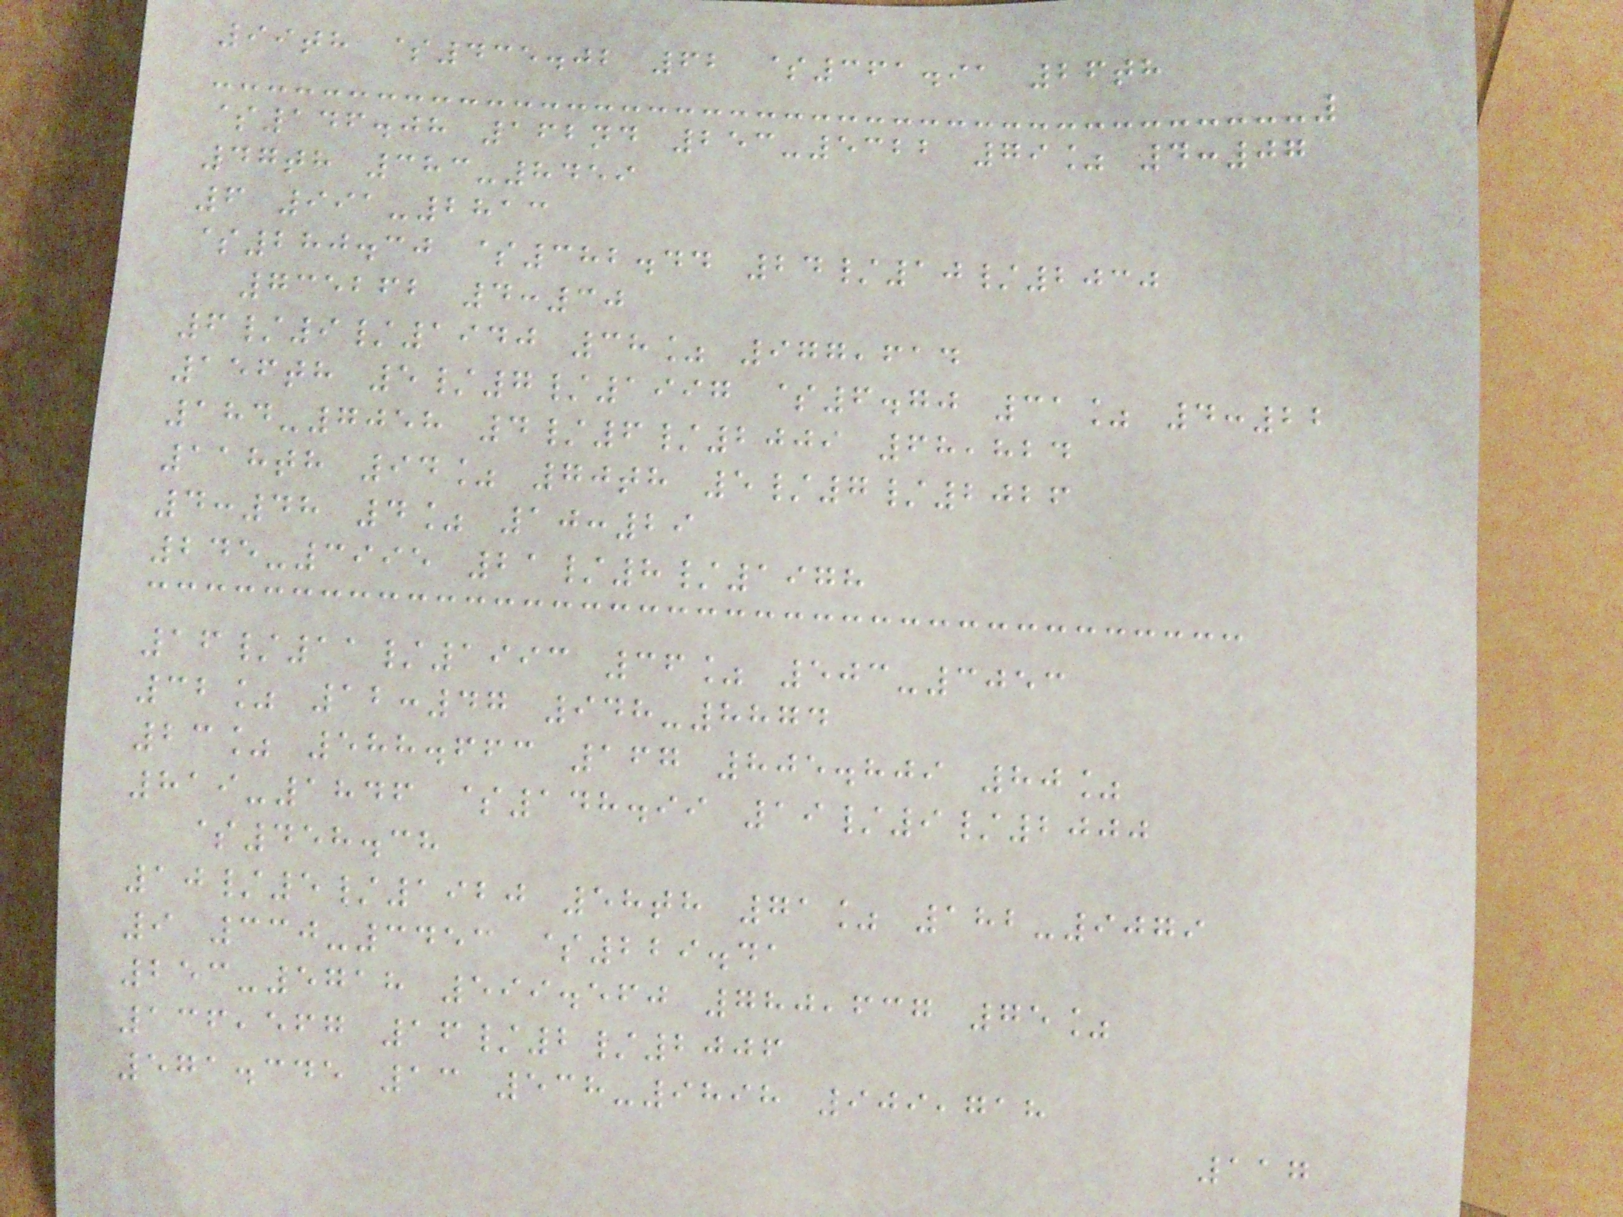99th $435.02 62 $361.91 26th
$146.08 162nd 253-5322 79% 4:07
47th 383-8459
6 991-2813
$280.30 $382.44 24/10/2030
735262 4:30
6/9/1940 38% 977,614
156th 5/7/1997 $6.70 31% 4:22
184-7058 4/6/2009 68,824
118th 94% 70th 5/7/2026
4:48 4% 10:29
245-3995 21/8/1978
16/11/1993 36% 503-3053
32% 12:47 948-8874
23% 588.663 167 805.809 80%
819-1846 $148.99 19/9/2000
$458.38
10/5/1920 58th 71% 182-9079
9 330-3453 $229.41
253-5718 599.560 780,637 75%
136,567 16/2/2006
571.345 13 538-9898 909,718
117
